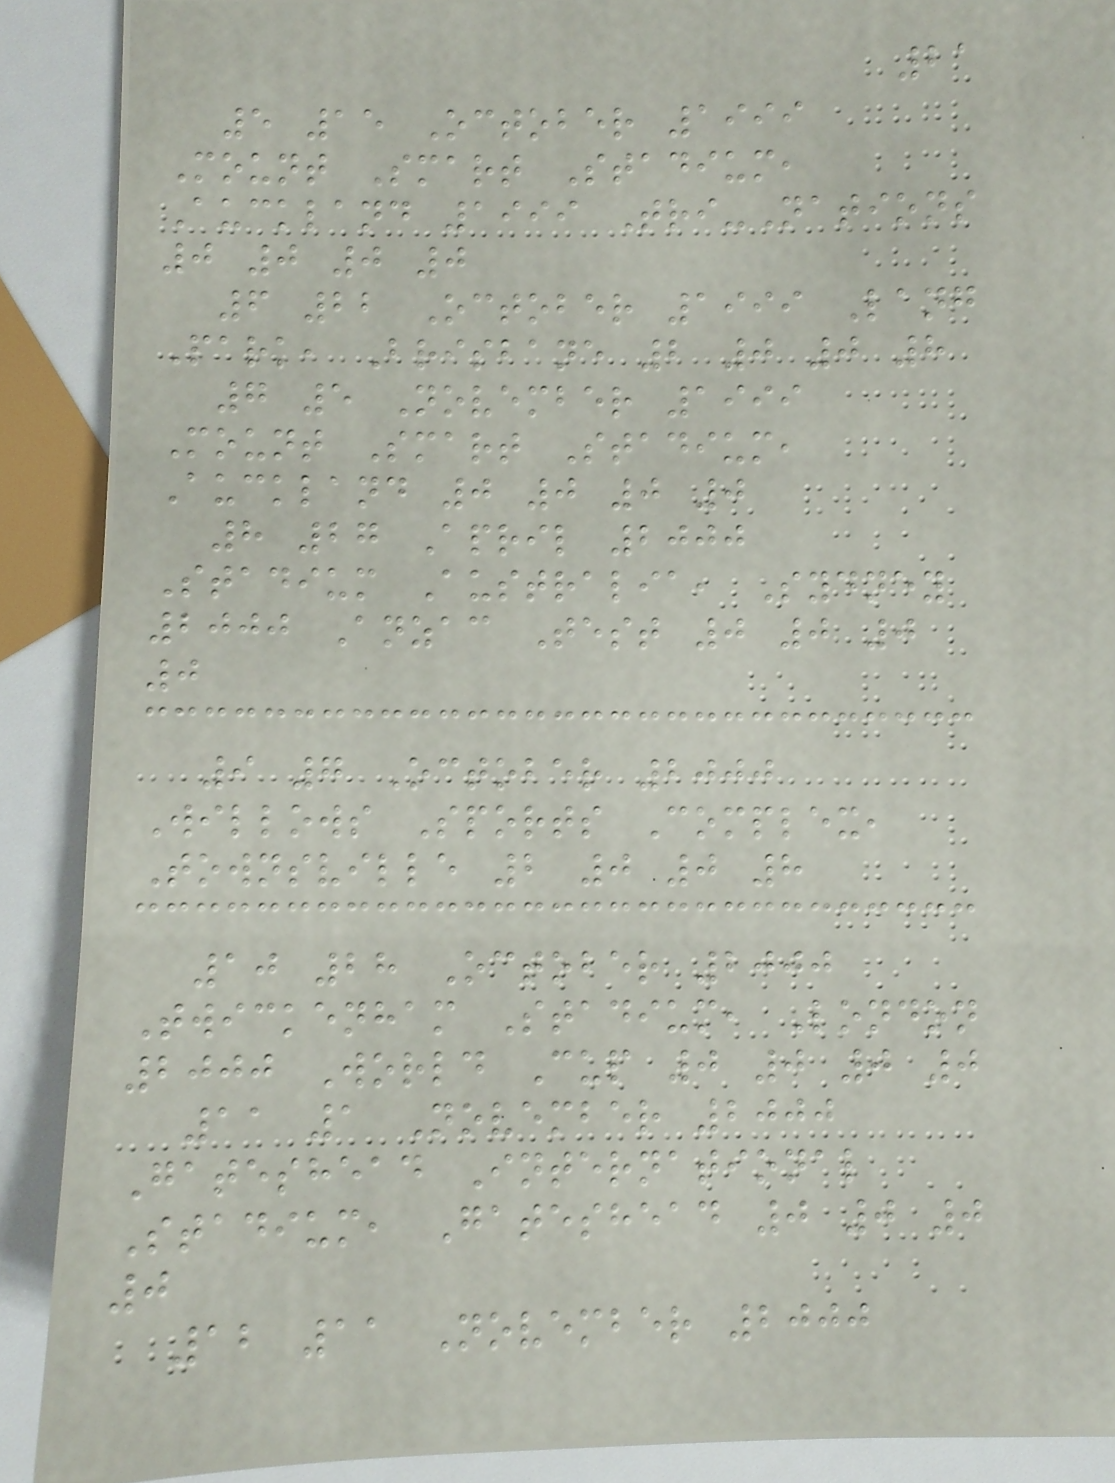21
5 15 October 1999
Mount Smart Stadium,
Auckland 1999 Tri-Nations
0 0 0 0
6 22 October 1999 Lang
Park, Brisbane 2 0 0 8
7 5 November 1999
Mount Smart Stadium,
Auckland 0 0 0 0
8 27 April 2000
Stadium Australia, Sydney
2000 Anzac Test 0 0 0
0
9 7 October 2000
Willows Sports Complex,
Townsville 2 0 0 8
10 28 October 2000
Twickenham Stadium, London
2000 World Cup 0 0 0 0
11 1 November 2000
Gateshead International
Stadium, Gateshead 0 0 0
0
12 11 November 2000
